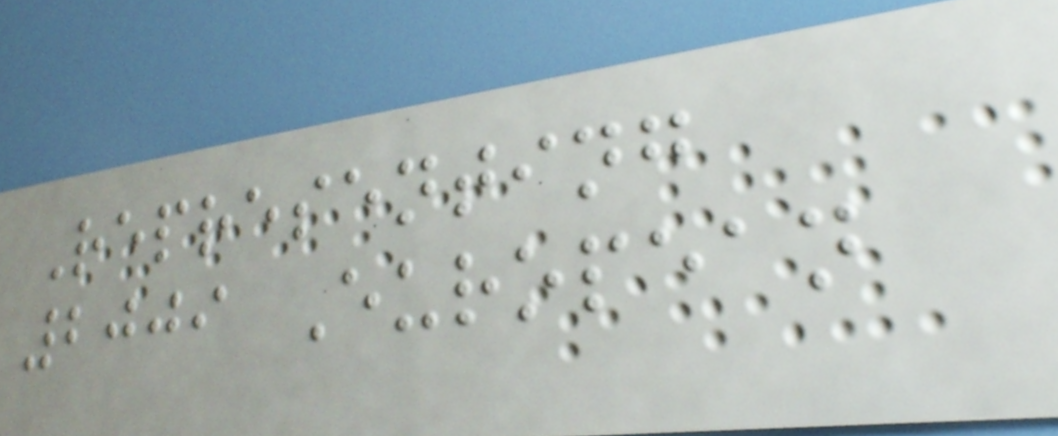Representing
2009 European
